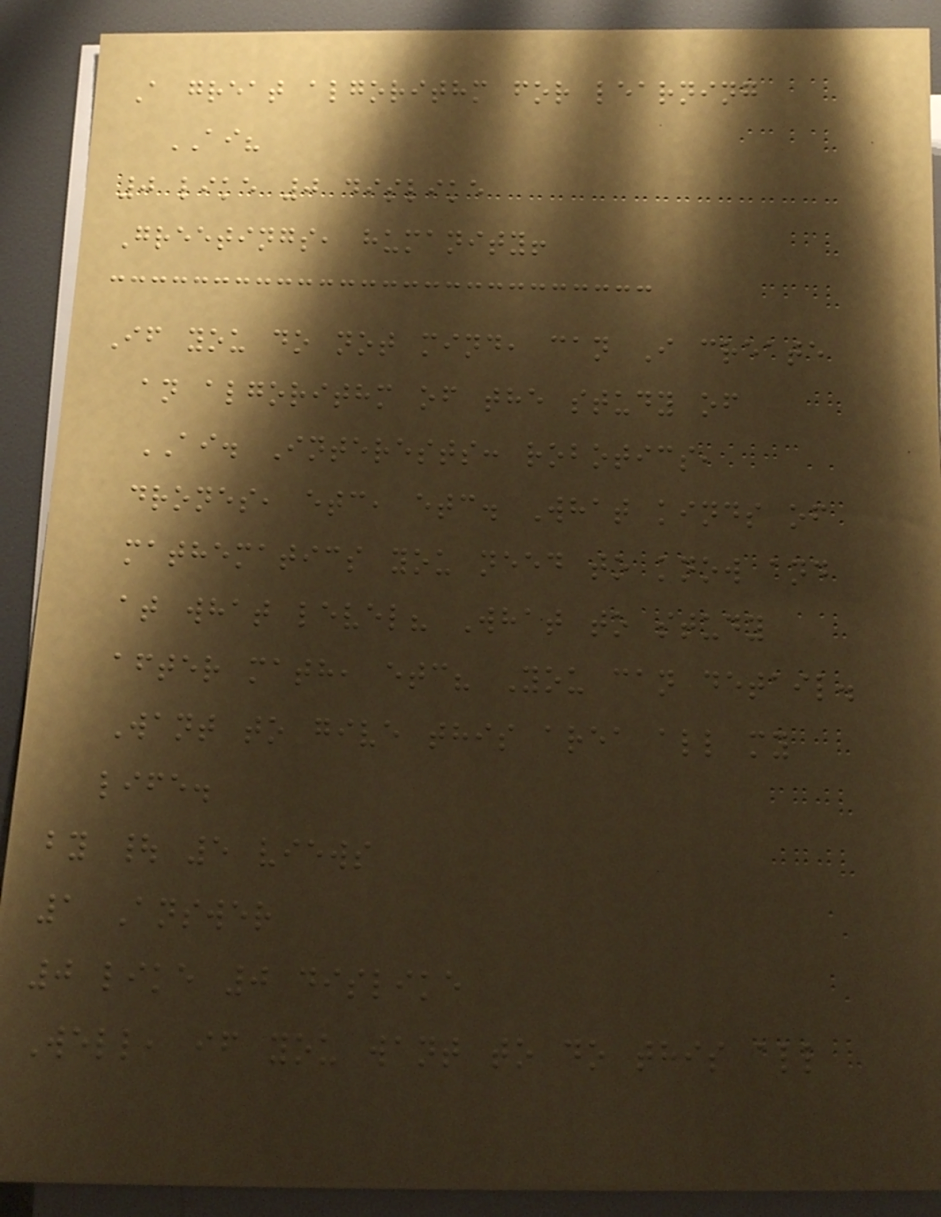A great algorithm for learning
AI?
0 like 0 dislike
Greetings, humanity!
If you do not mind, can I create
an algorithm of the study of
AI. Interests: robotics,
drones, etc, etc. What kinds of
mathematics you need to know and
at what level? What to study
after math, etc? You can detail.
Want to give this area all my
life.
by | 5 views
1 Answer
0 like 0 dislike
Well, if you want to do this all
